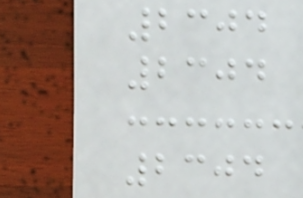2304
2304
2304
